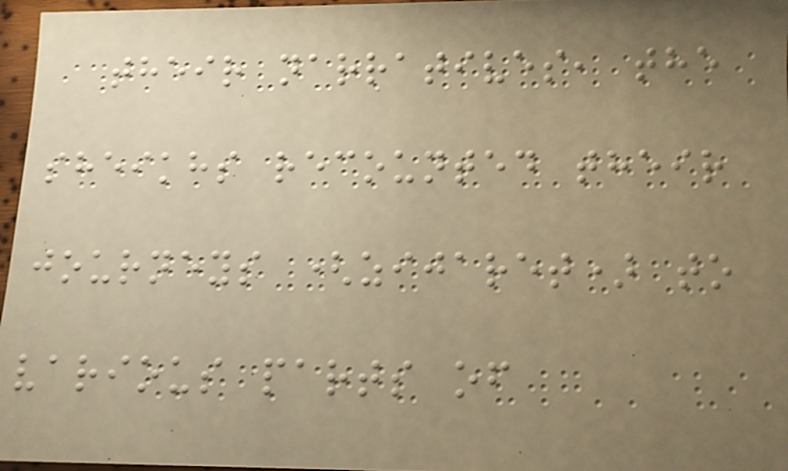their narratives, the
sheikhs recounted their
journeys (zijaret) to
various parts of
